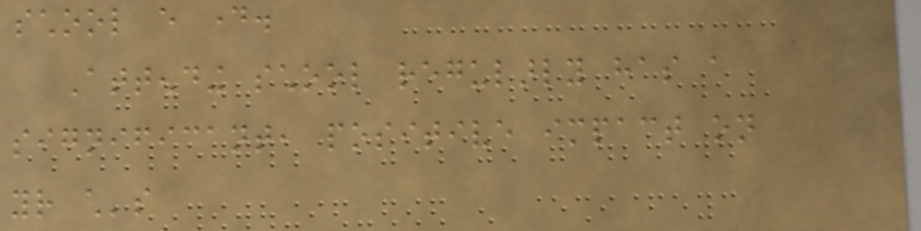school every day.
Attending school regularly has a
significant, positive impact on
your child's
